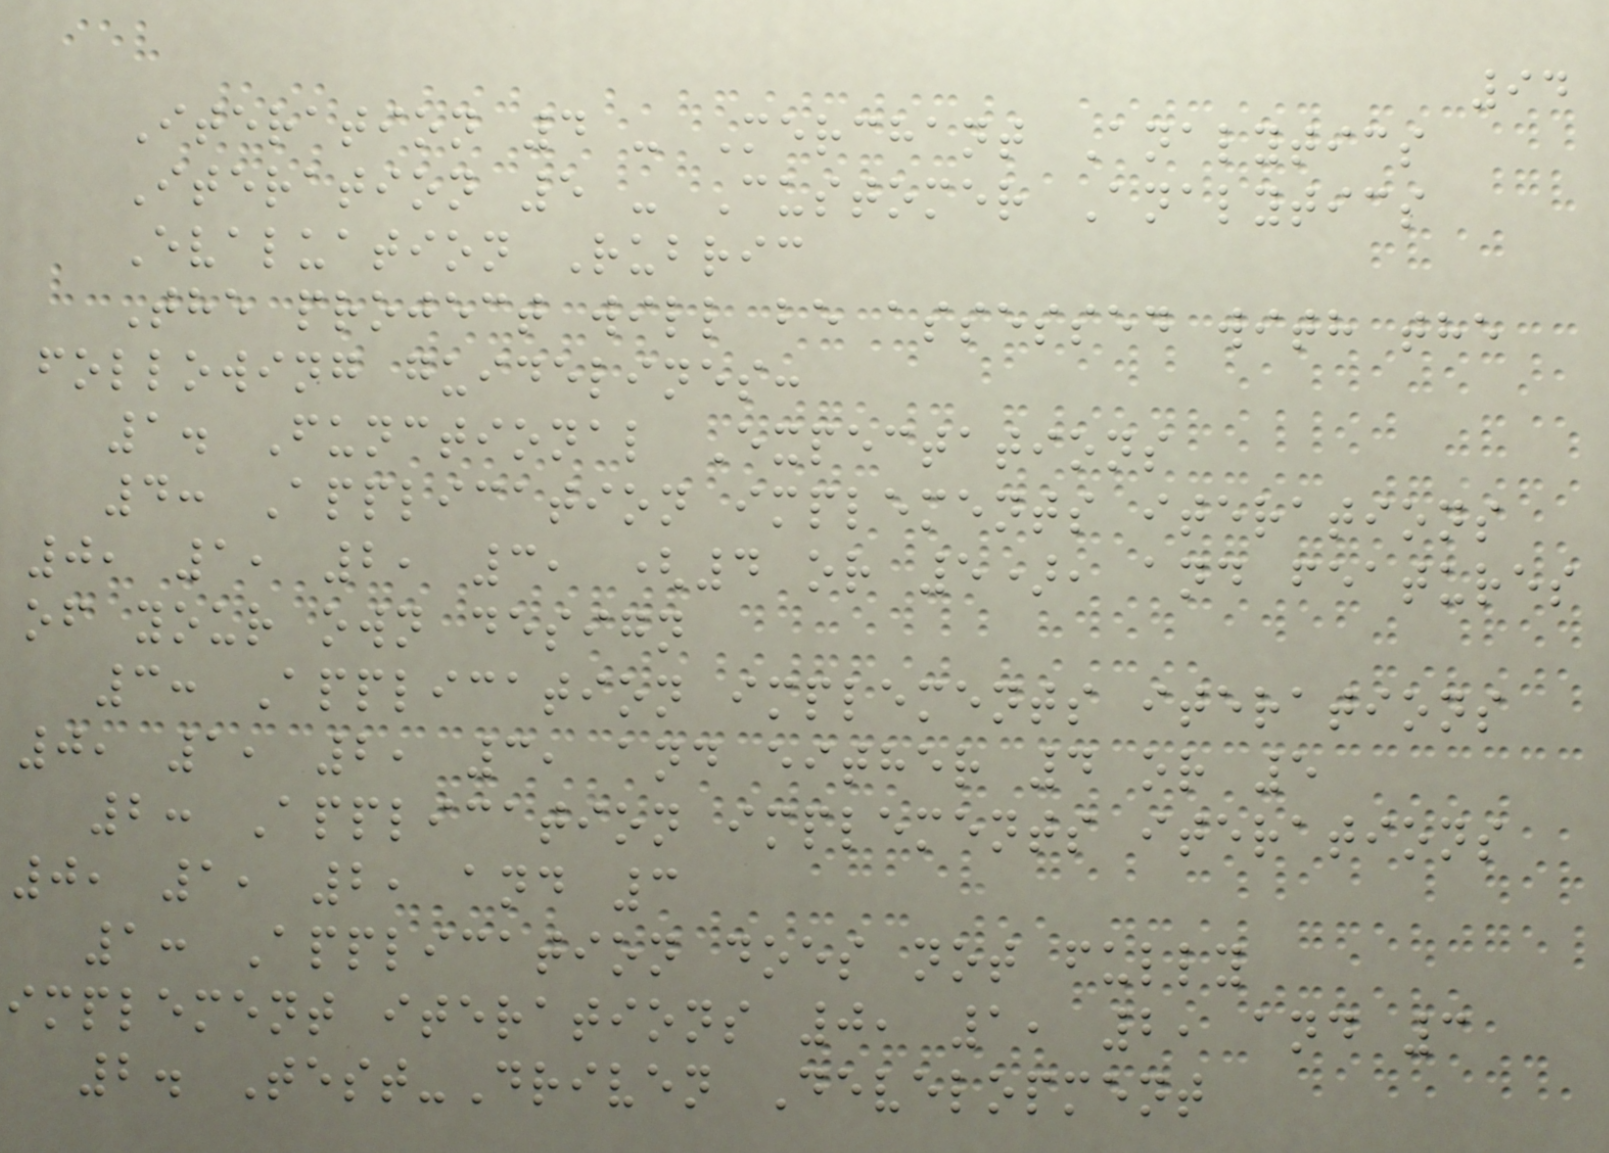94
Iteration 4 - Merchant Analytics
Iteration 5 - Customer Analytics
Evaluation Rubric
The project will be assessed with the
following guidelines:
1. Functional Expectations
4: Application implements iterations
0, 1, 2, 3, (4 or 5), and features
of your own design
3: Application implements iterations
0, 1, 2, 3, and either 4 or 5
2: Application implements iterations
0, 1, 2, and 3
1: Application does not fully
implement iterations 0, 1, 2, and 3
2. Test-Driven Development
